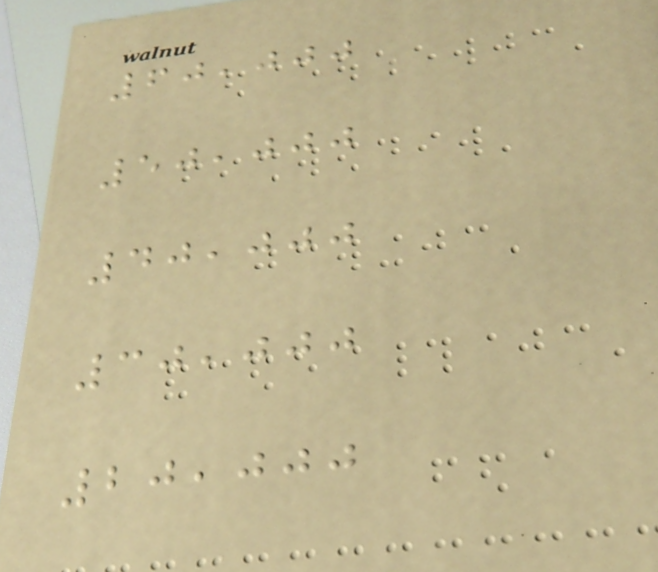60,000
50,000
40,000
30,000
20,000
